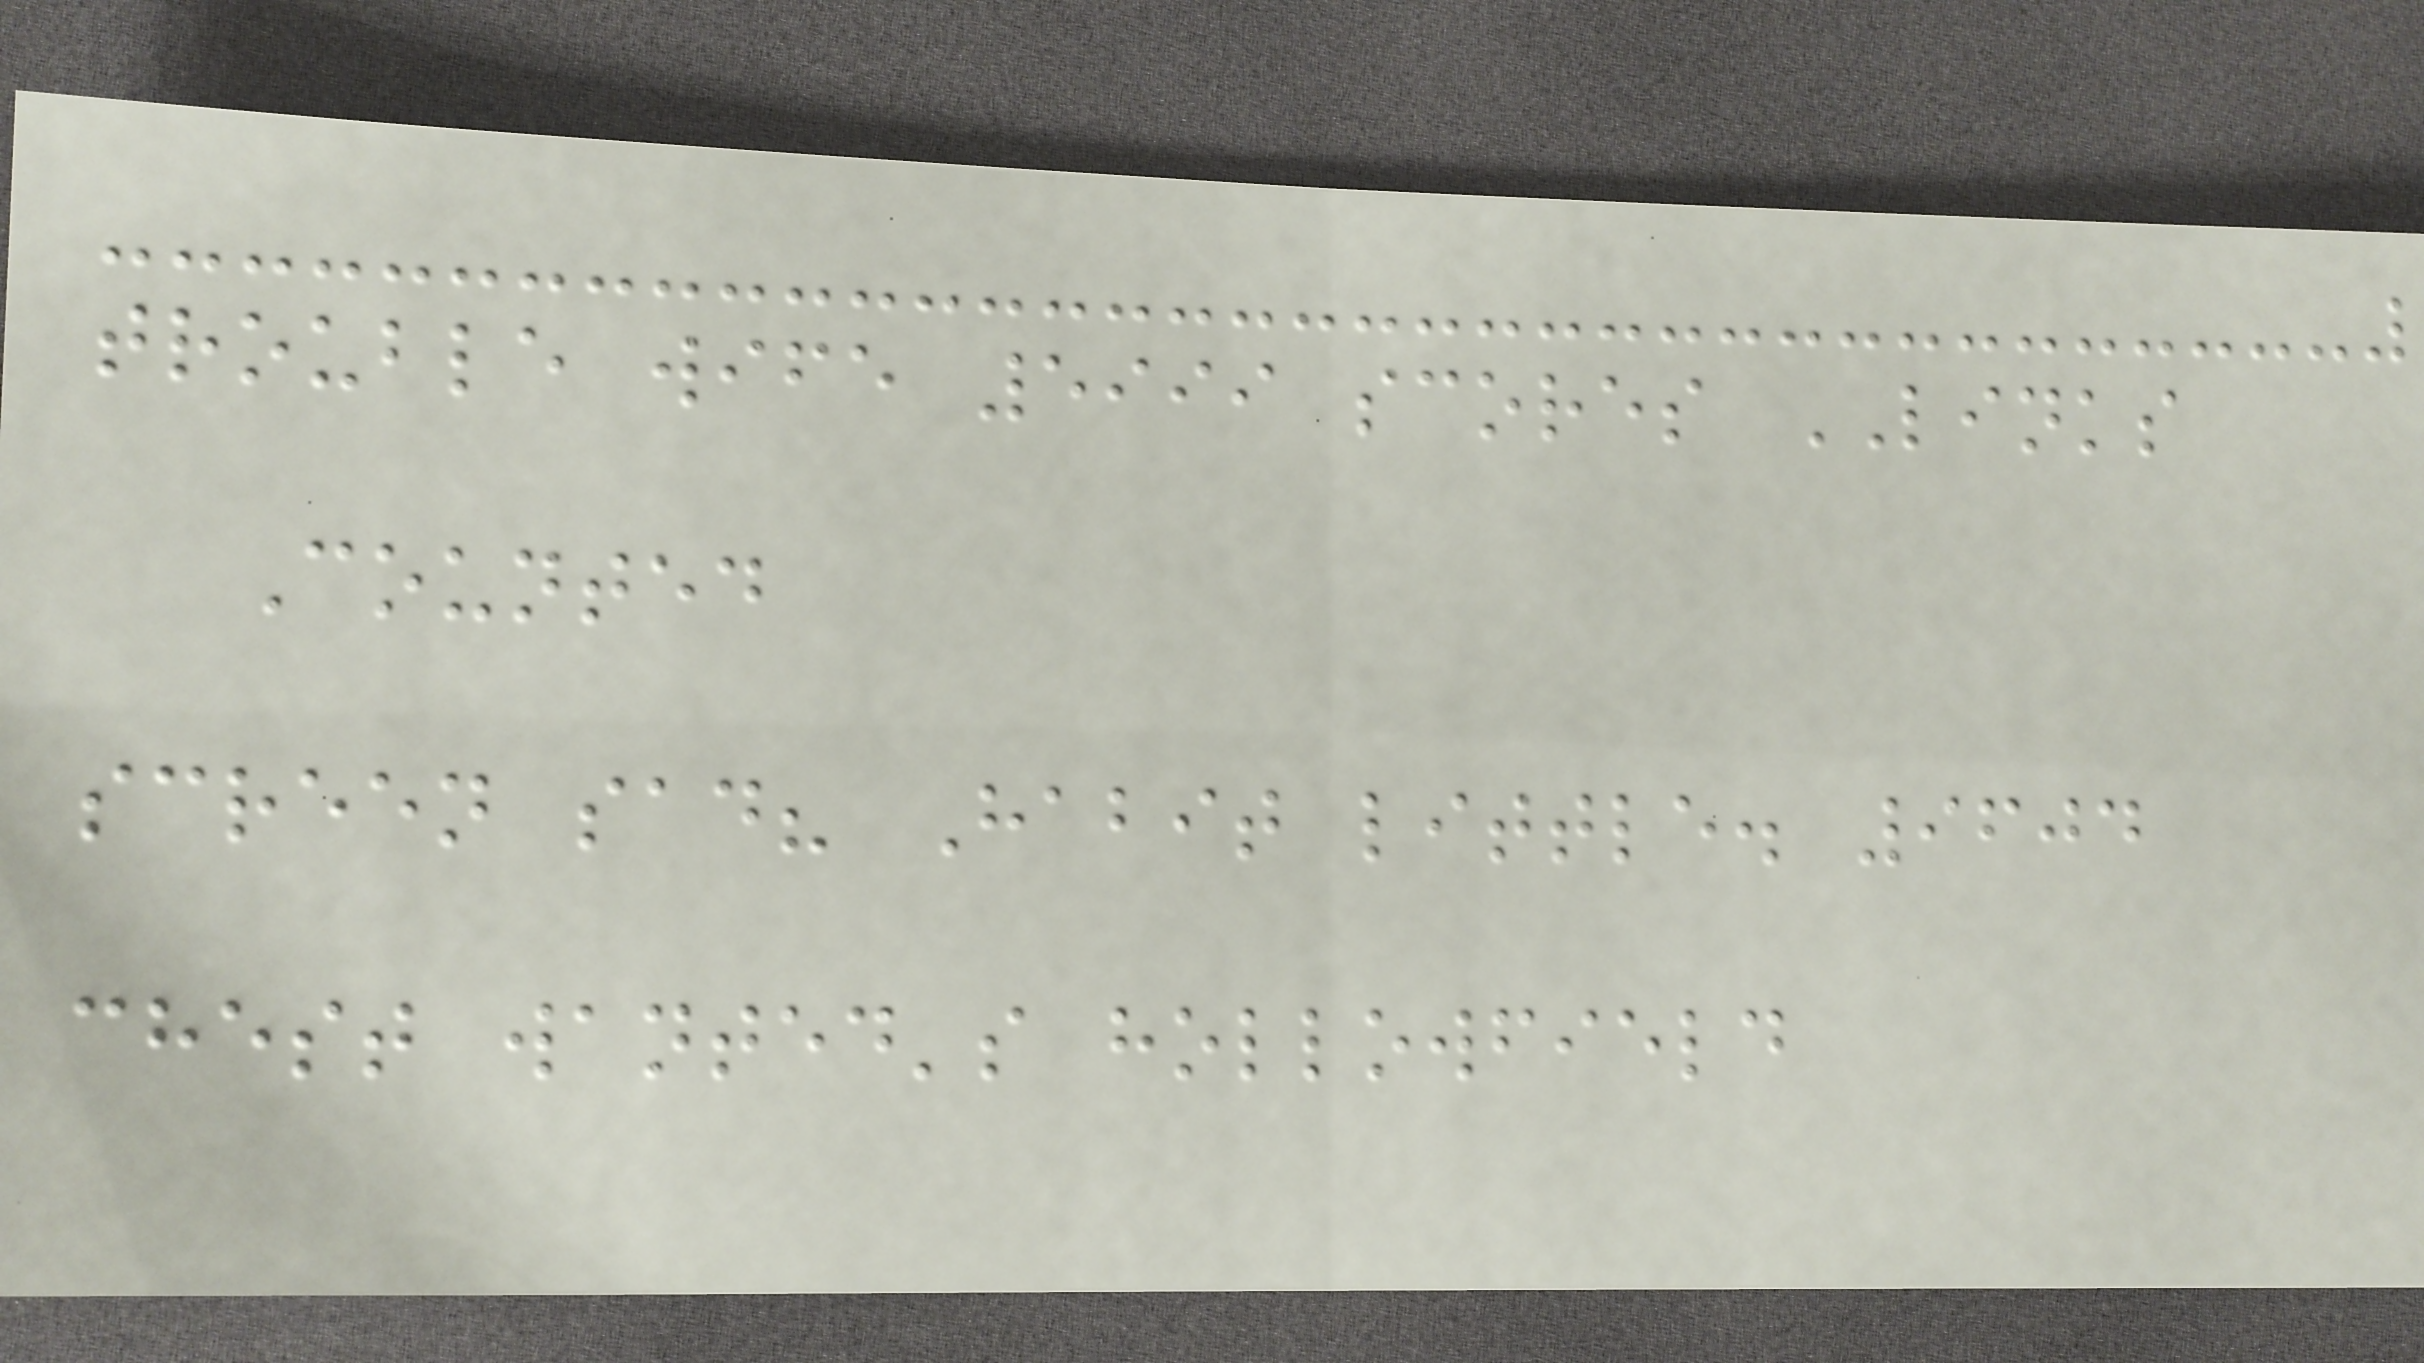trouble wife 5999 scores LINKS
Counted
screen sad? Habit little. 9604
chest wanted's hollowfield
